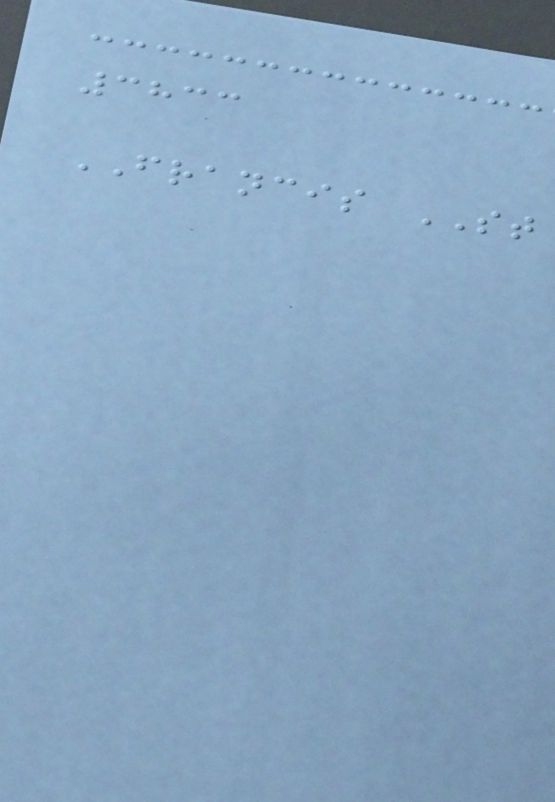3833
FRANCIS ST
